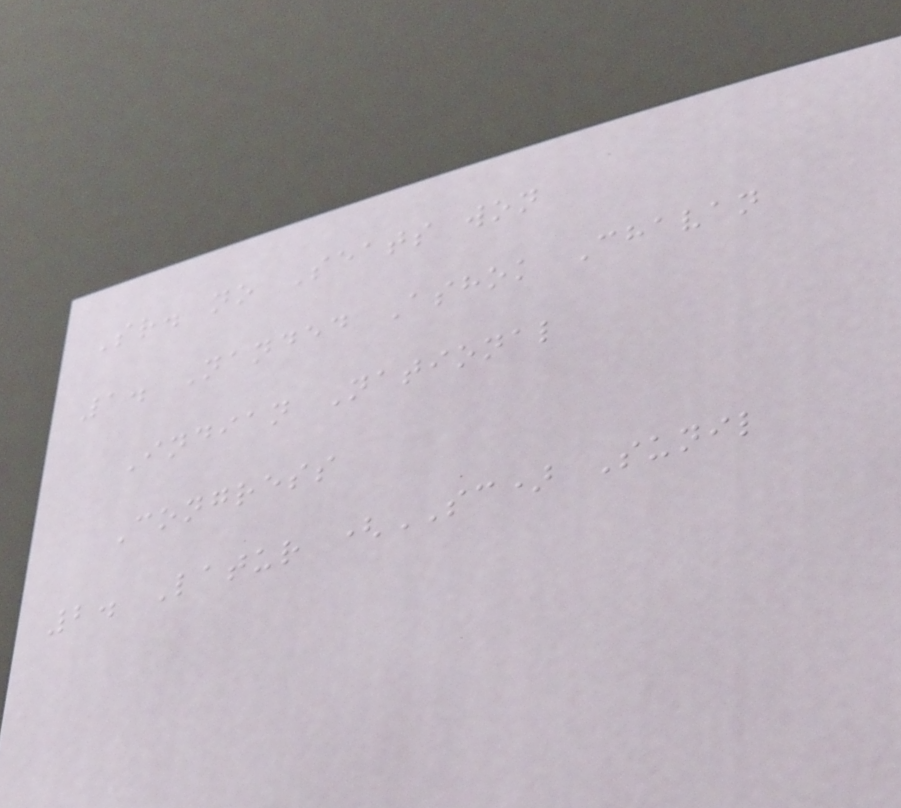Sr. no Seats won
1. Nanded Ashok Chavan
Indian National
Congress
2. Latur (SC) Sunil
